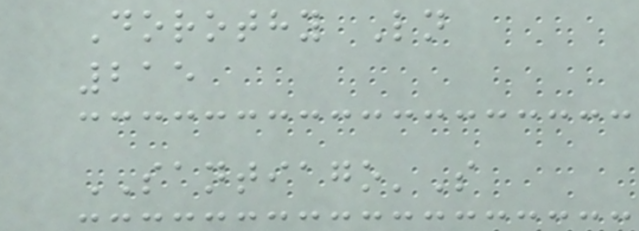Dorothy Ln
215
SANTIAGO'S
